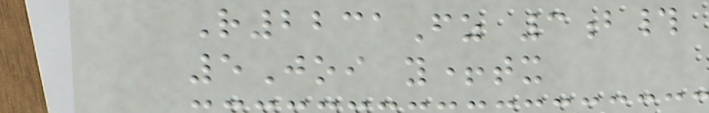R2231Fz 3b#
5Joi y+tx
